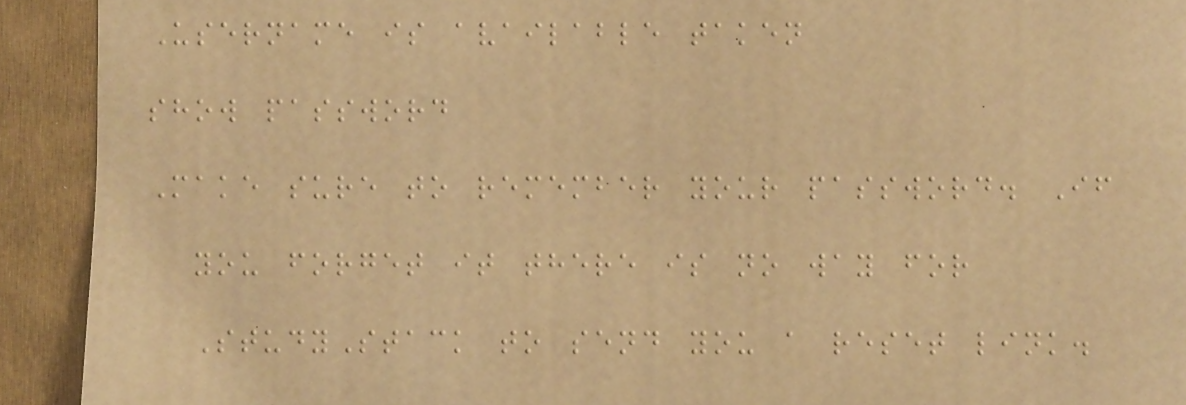Username is available taken
show password
Make sure to remember your password. If
you forget it there is no way for
StudyStack to send you a reset link.
